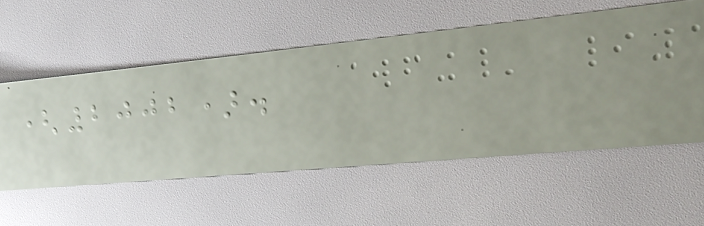(2002).
